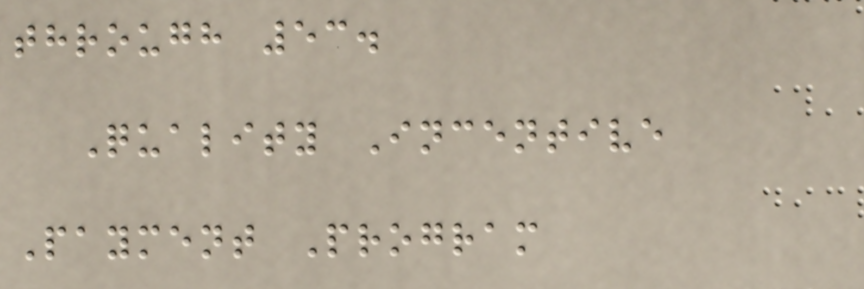through 53.
Quality Incentive
Payment Program
